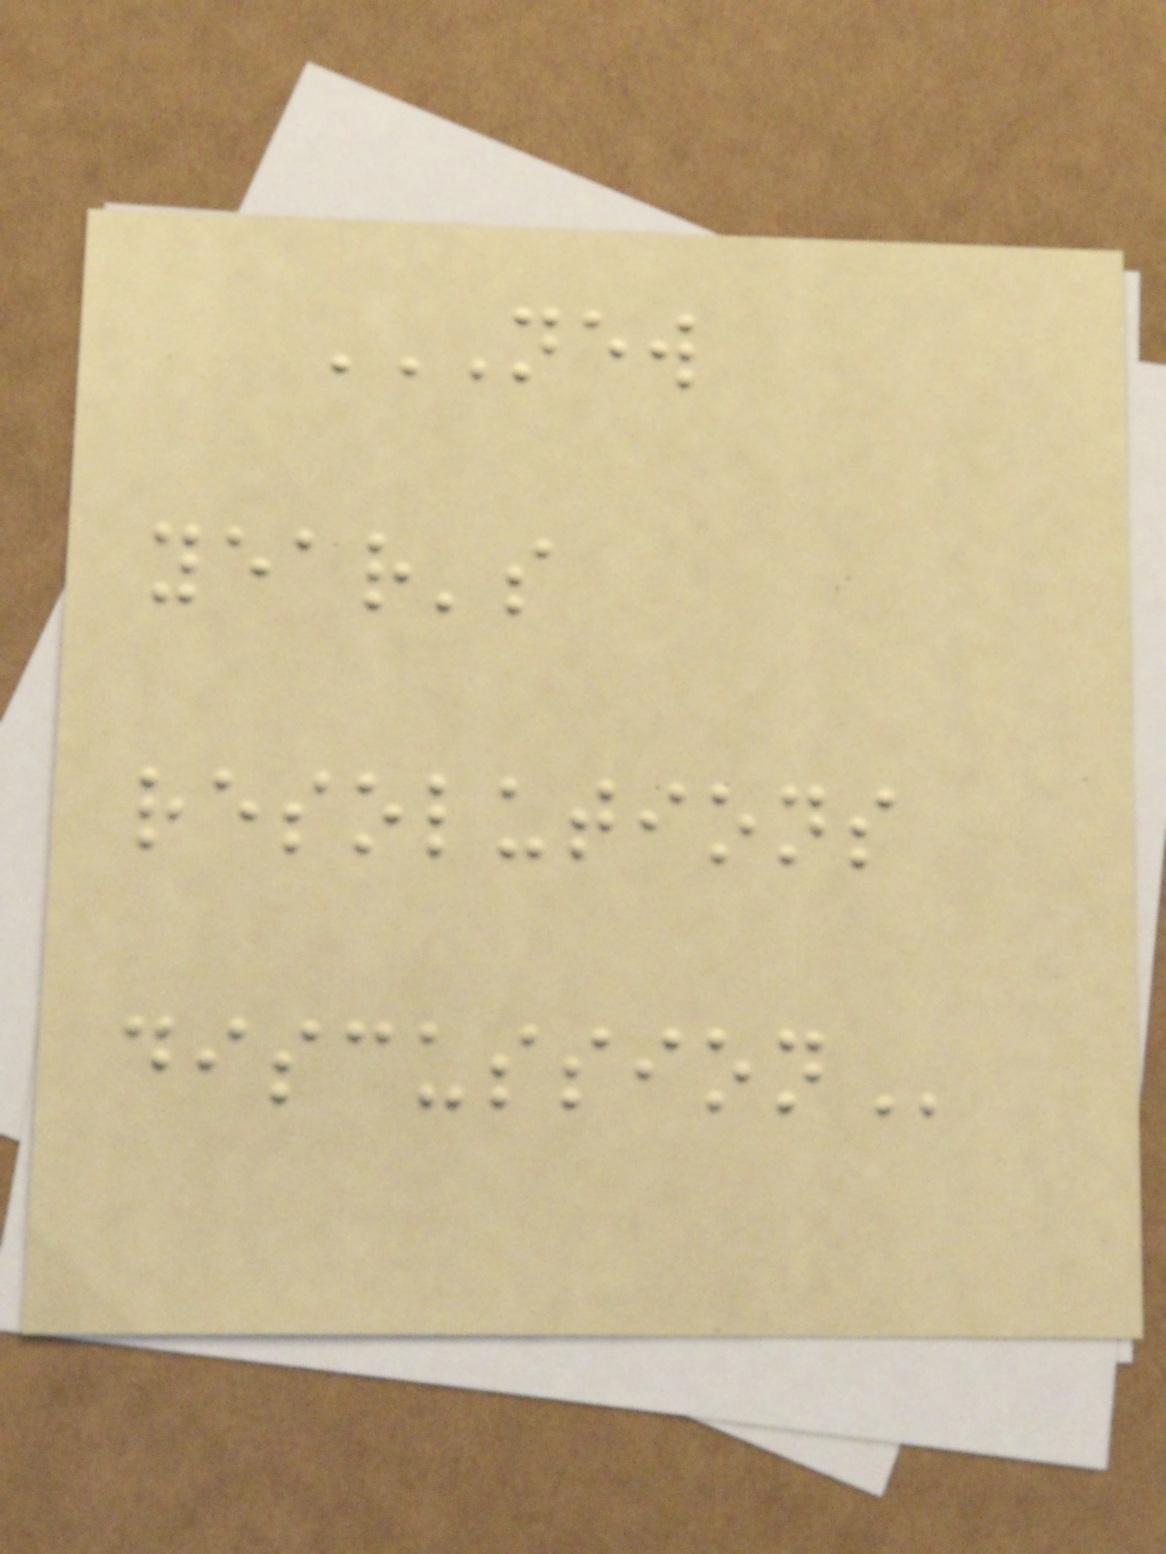NEW
YEAR'S
RESOLUTIONS
DISCUSSION
